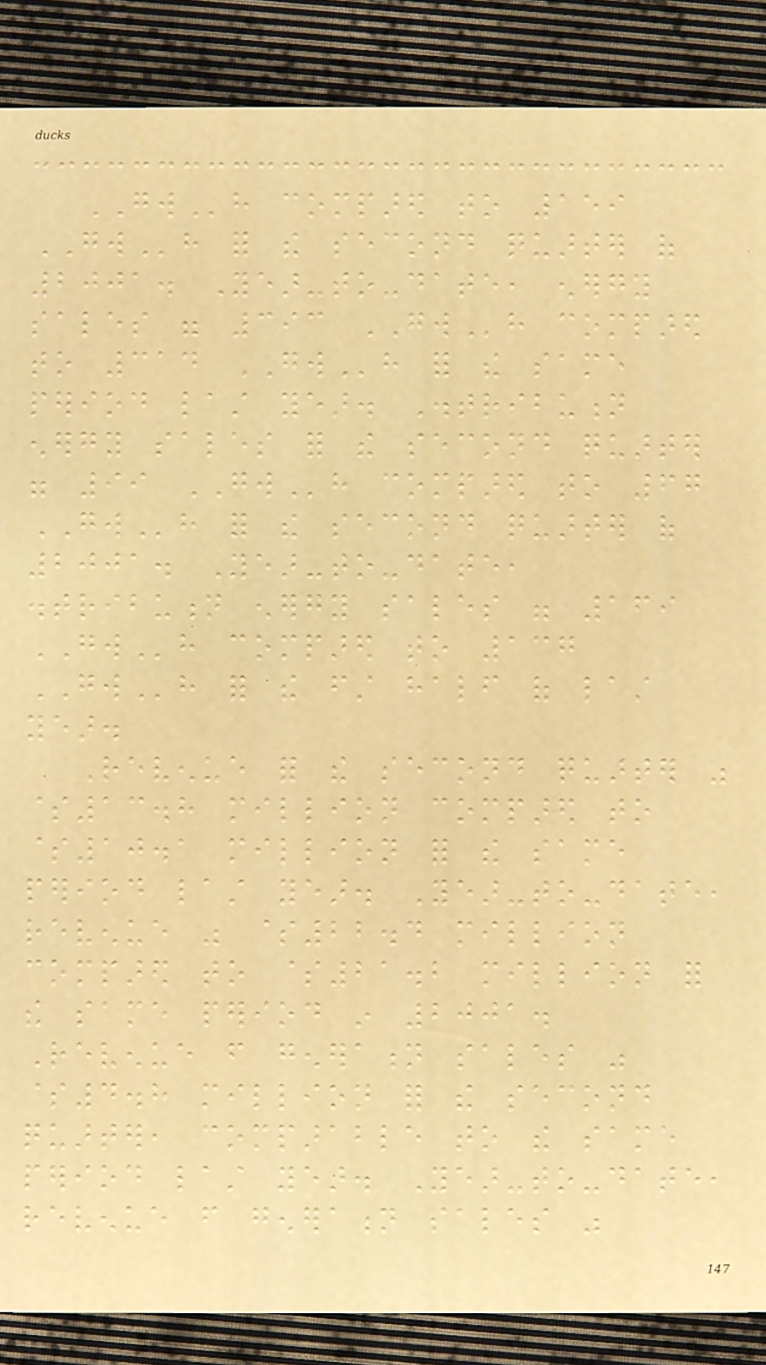GWh compared to 159
GWh for the second quarter of
2001. Year-to-date, energy
sales were 393 GWh compared
to 314 GWh for the same
period last year. Distribution
energy sales for the second quarter
were 99 GWh compared to 67
GWh for the second quarter of
2001. Year-to-date,
distribution energy sales were 169
GWh compared to 137
GWh for the first half of last
year.
Revenue for the second quarter was
$13.8 million compared to
$10.1 million for the same
period last year. Year-to-date,
revenue was $22.4 million
compared to $21.2 million for
the same period in 2001.
Revenue from generation sales was
$4.8 million for the second
quarter, comparable to the same
period last year. Year-to-date,
revenue from generation sales was
